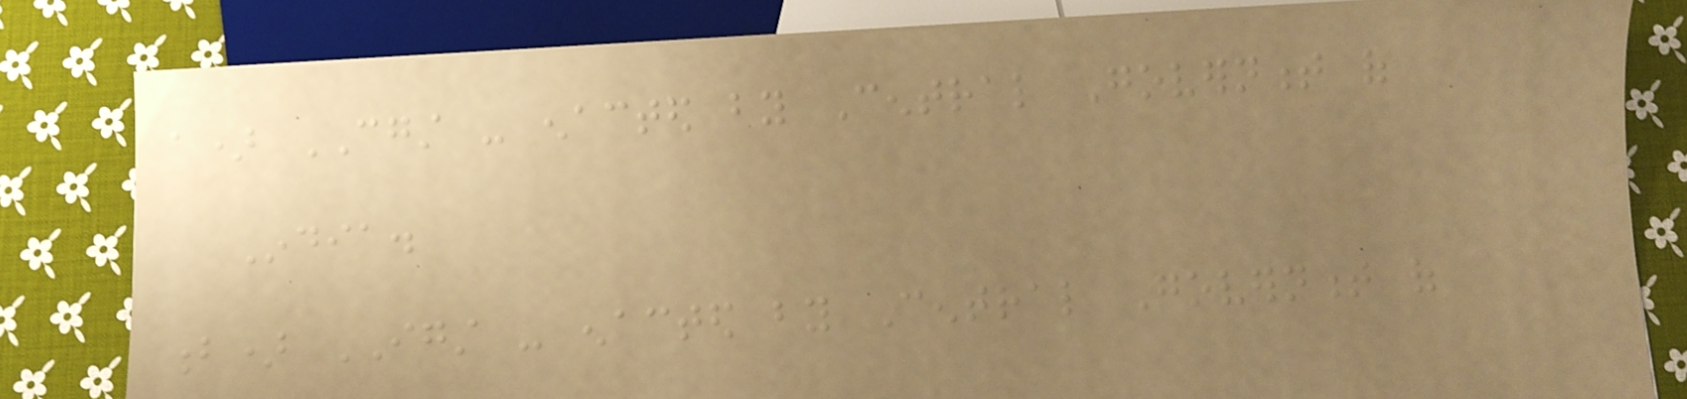a) CGST - enacted by Central Government of
India.
b) IGST - enacted by Central Government of
